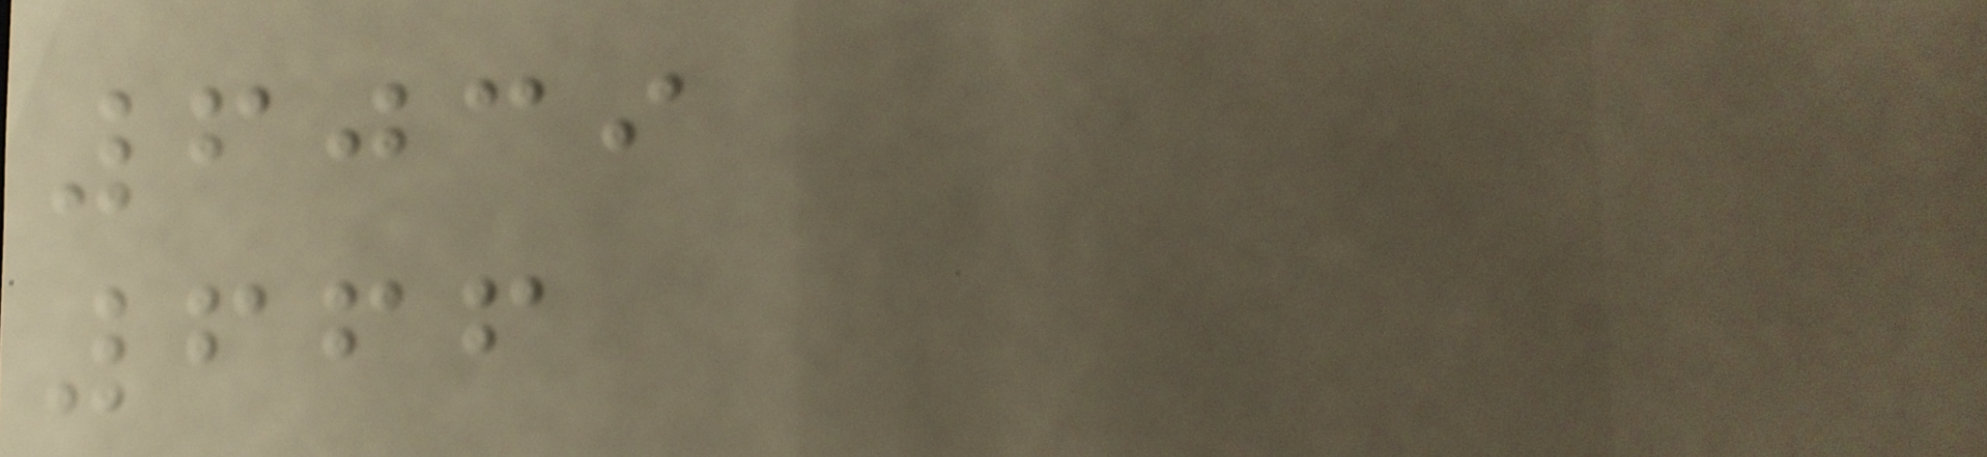6039
666
